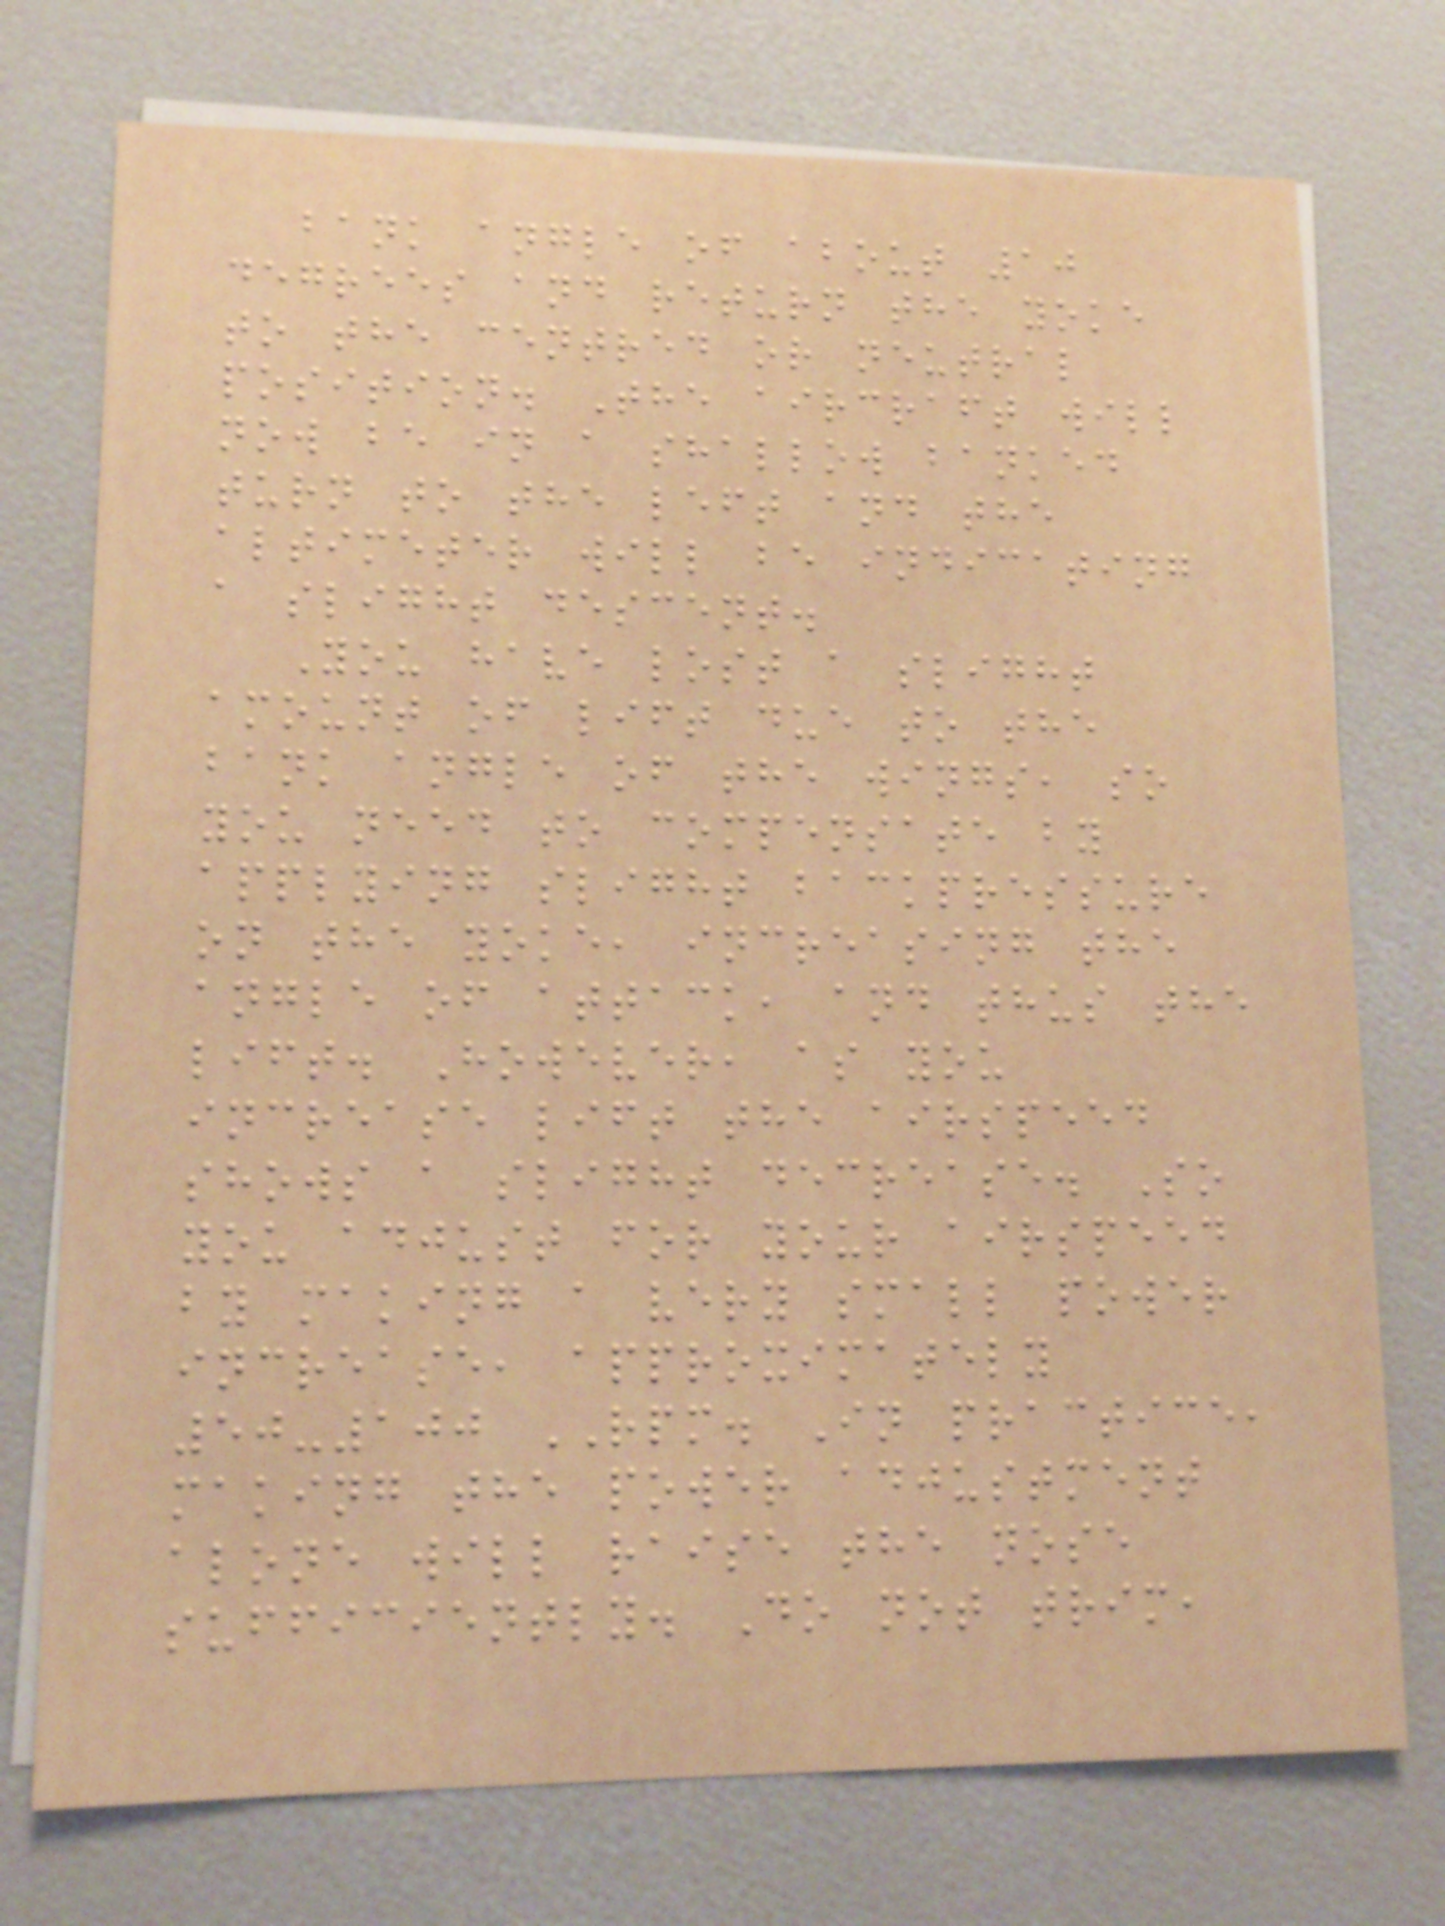bank angle of about 10
degrees and return the yoke
to the centred or neutral
position. The aircraft will
now be in a shallow banked
turn to the left and the
altimeter will be indicating
a slight descent.
You have lost a slight
amount of lift due to the
bank angle of the wings, so
you need to compensate by
applying slight backpressure
on the yoke, increasing the
angle of attack, and thus the
lift. However, as you
increase lift the airspeed
shows a slight decrease. So
you adjust for your airspeed
by making a very small power
increase, approximately
50-100 RPM. In practice,
making the power adjustment
alone will raise the nose
sufficiently. Do not trim,
